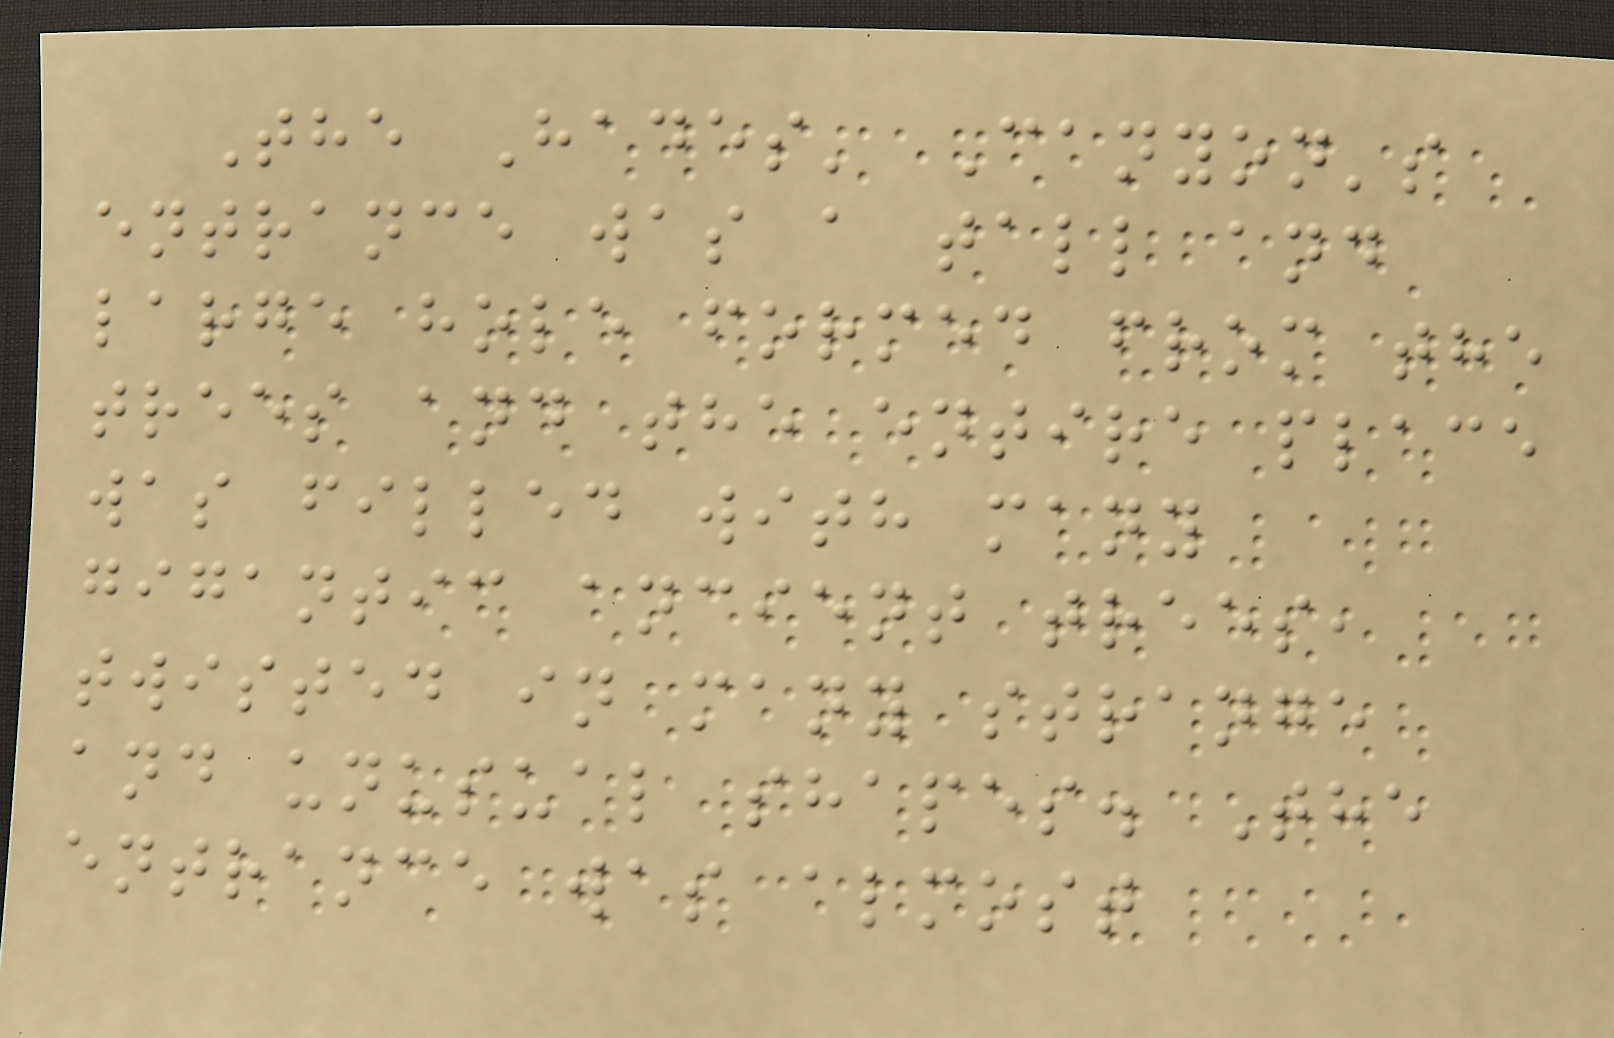The Hades' Canyon's
entrance was a tall and
large hole formed from the
trees and the entire place
was filled with many
gigantic ancient trees,
twisted in many strange
and unusual shapes. The
entrance was almost
